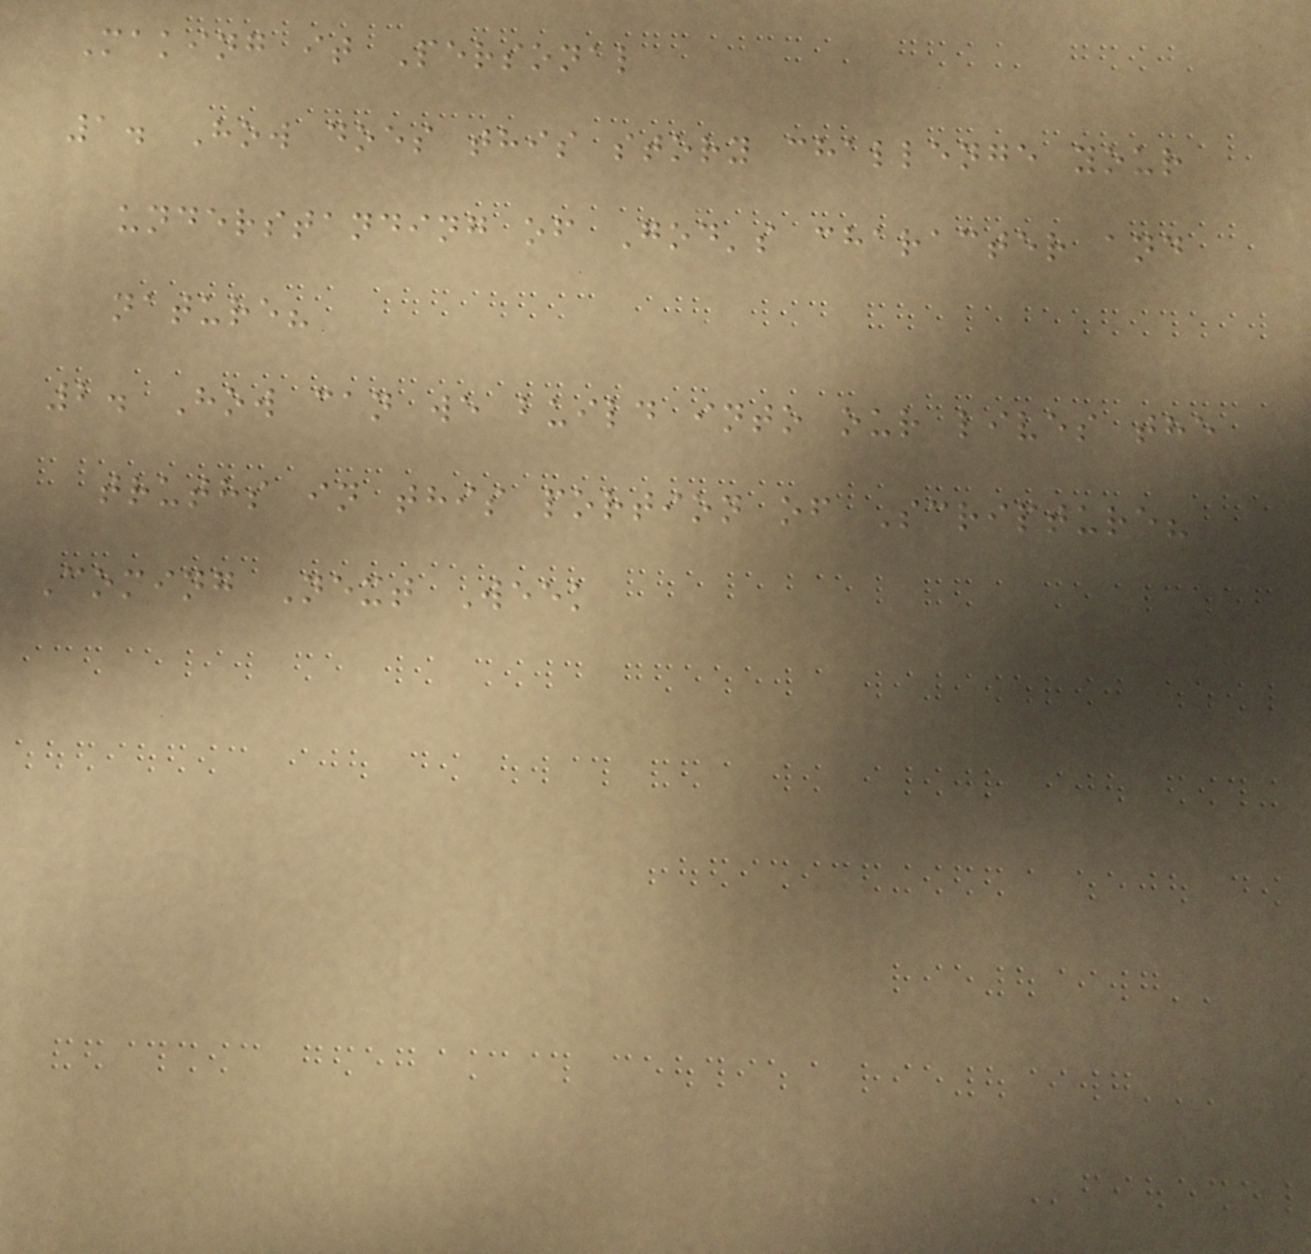Making it Personal
1. How does this story challenge your
understanding of God's character and
nature?
2. How can we build into our lives the
truths in this portion of Scripture?
Coming Next Week
